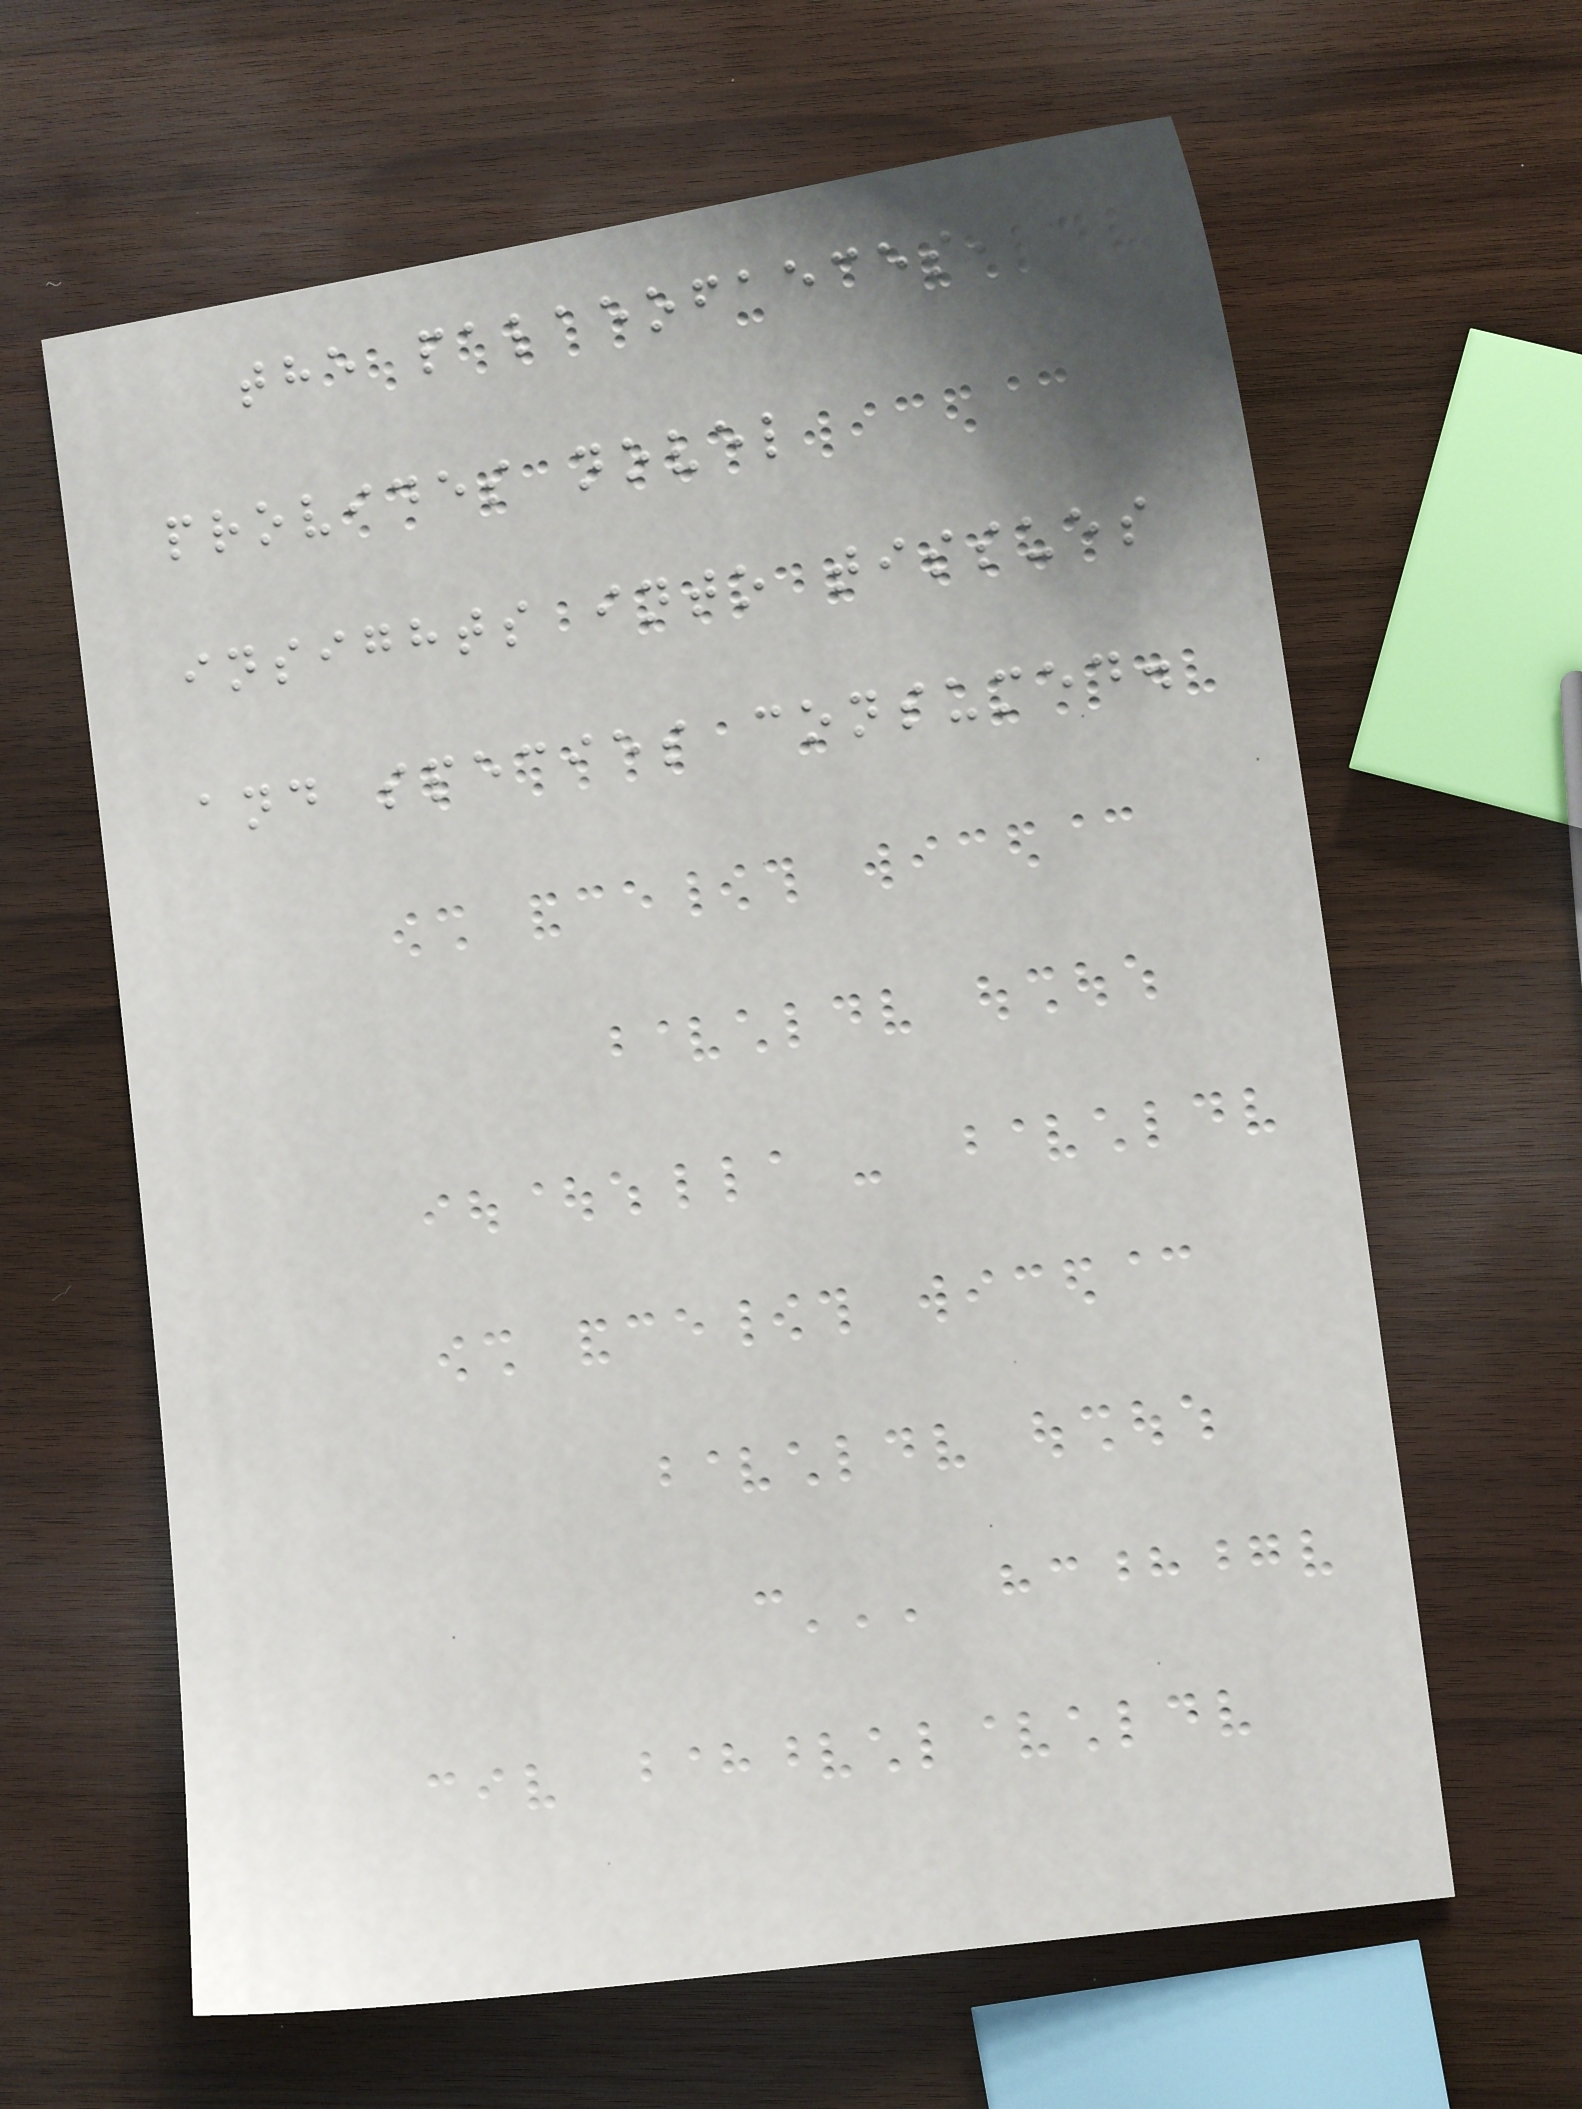the palaeofaeces,
provides novel
insights into tissues
and species consumed.
